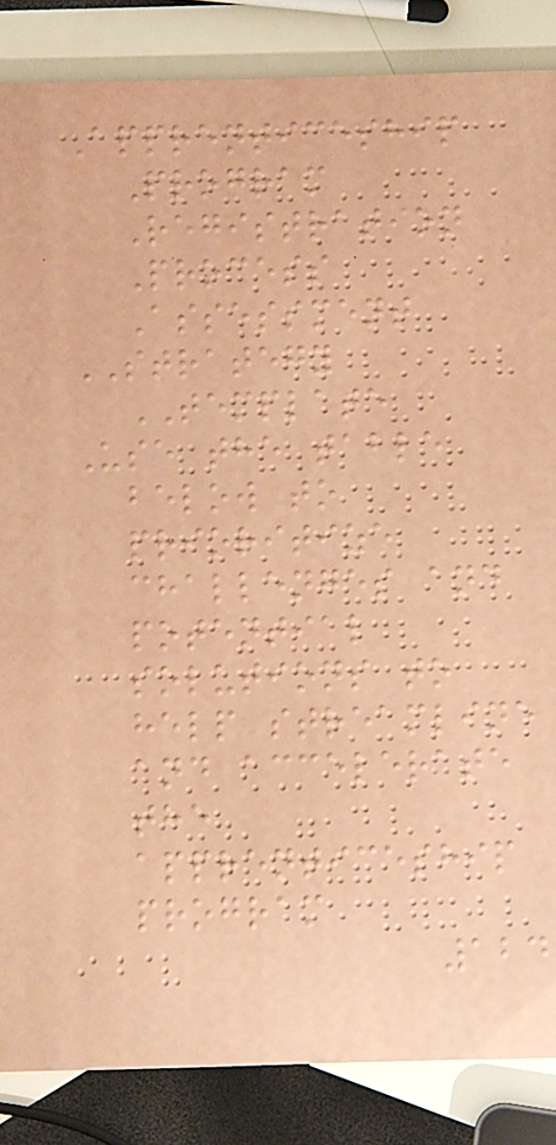Apprenticeship
Program
Registration
Process
Assessment
STRATEGY
TEMPLATE
Use the table
below to
prioritize
challenges and
potential
solutions to
help streamline
and accelerate
the
apprenticeship
program
124
